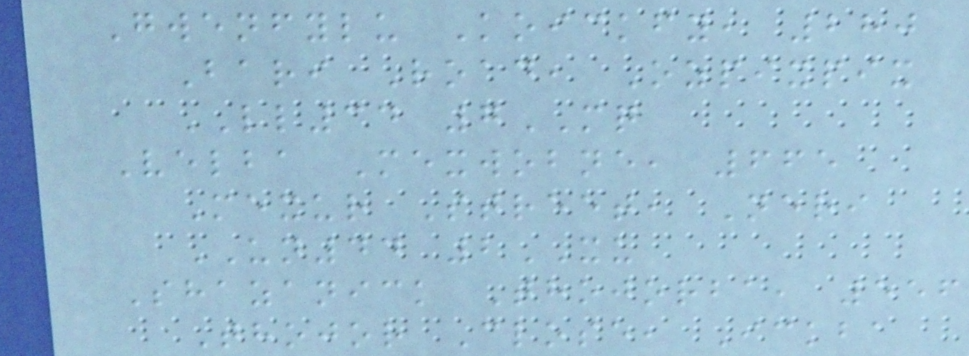Gwenfylu Koickfy, 280
Bari Road, Ozpixpix
LL34 7MQ
Velba Mexwobne, 665
Mexur Street, Neri
UN44 2XU
Shazanick Thojorba, 556
Thojor Close, Ickba
